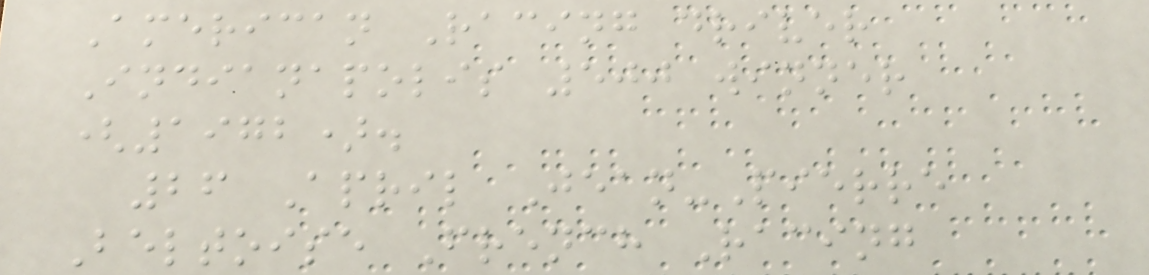American Racing driver
Indianapolis 500 winner
(1972).
26 April Jean-Pierre
Beltoise French Racing
